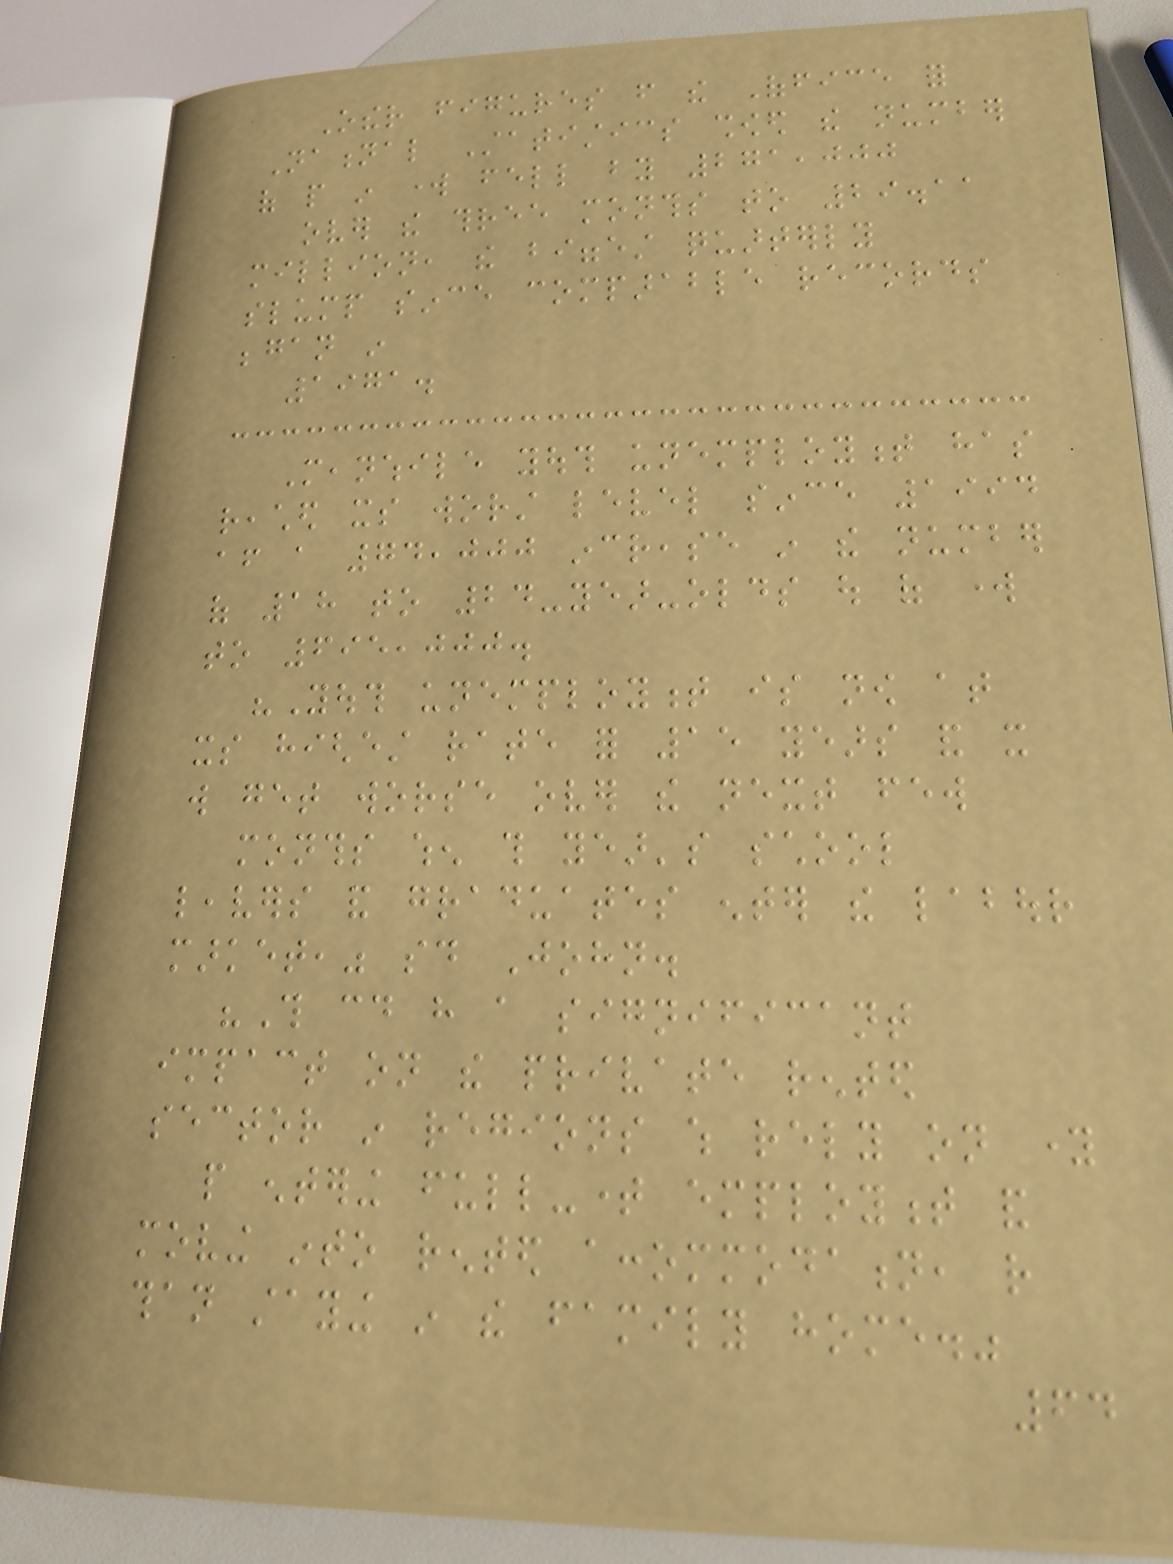Other figures from the Office for
National Statistics showed the number
of people in work fell by 271,000
over the three months to 29.11
million, the biggest quarterly
slump since comparable records
began in
1971.
Meanwhile youth unemployment has
reached its worst level since 1994
after a 74,000 increase in the number
of 18 to 24-year-olds out of work
to 695,000.
"Youth unemployment is now at
its highest rate for 15 years and it
will get worse over the next few
months when this year's school
leavers and graduates enter the labour
market," said John.
"This could have a significant
impact on the private rented
sector in regions which rely on young
people entering full-time employment and
moving into rented accommodation, rather
than staying in the family home."
64
